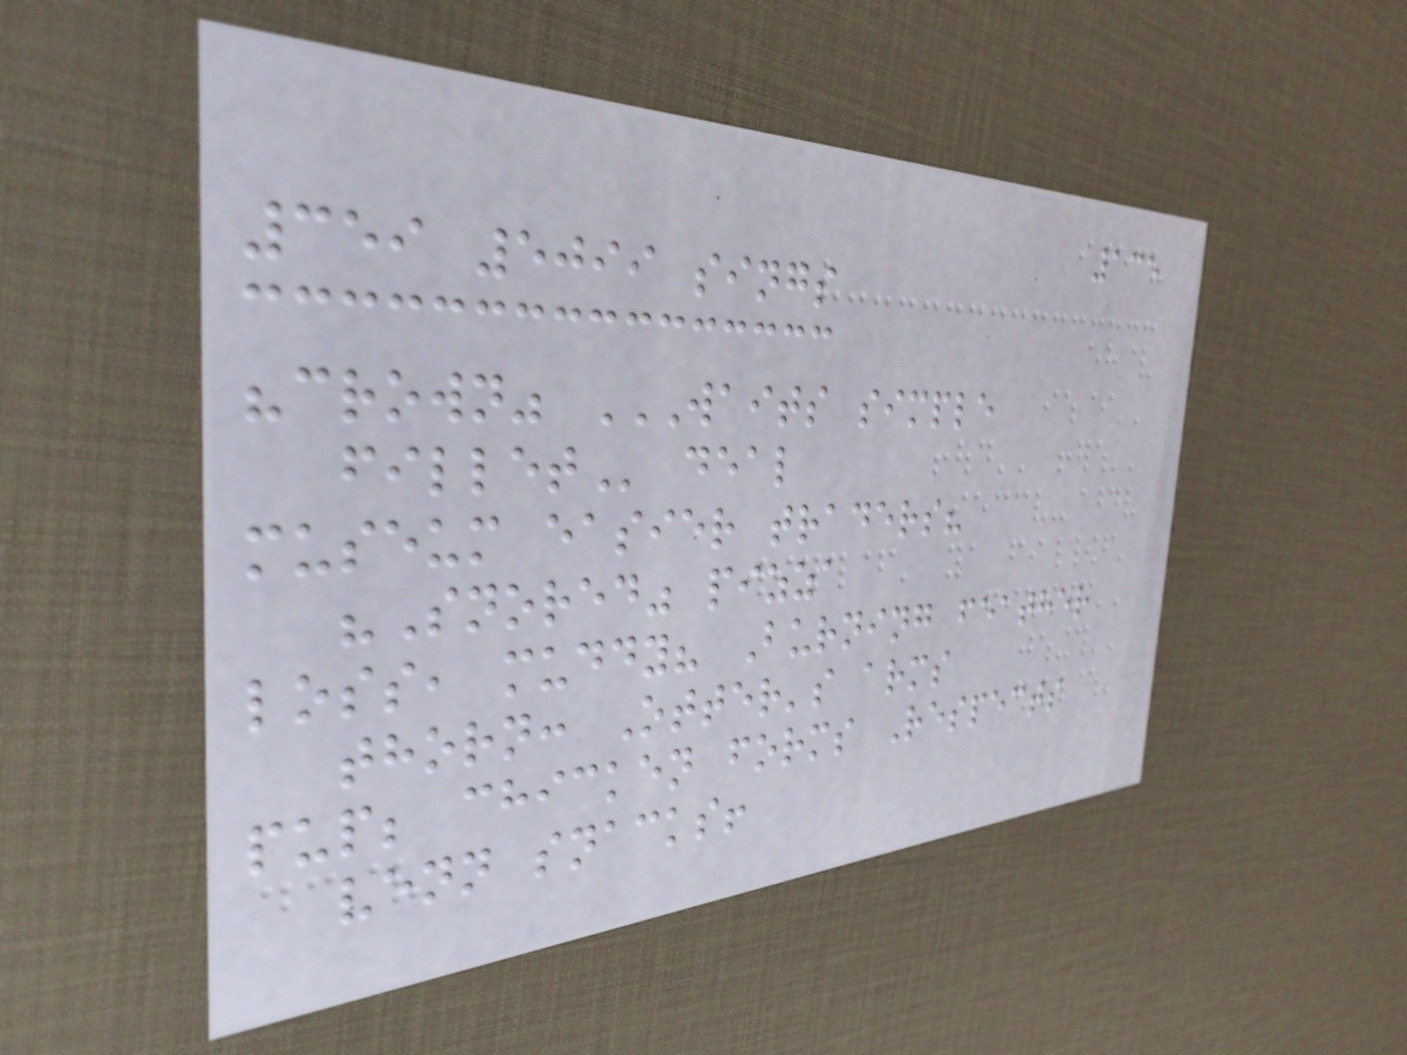135
359 5099 sings
"crown" WAITS SIMPLE
FILLET deal
museum easier traders?
"Snored" pizza
loss, muddy? Burning feather
thorn: Otter's arms
pup; chicken forms Respects
venn snacks!
